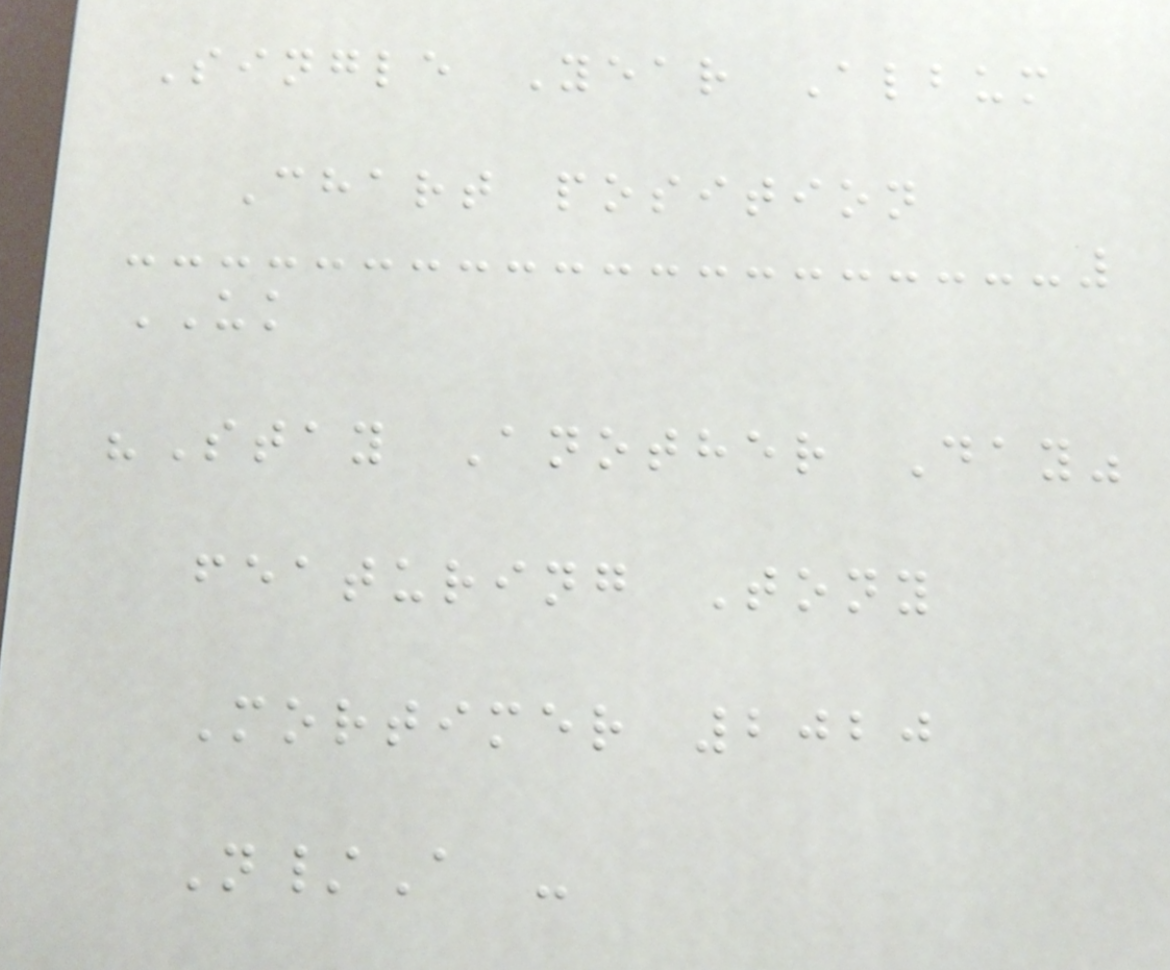Single Year Album
Chart position
UK
"Stay Another Day"
featuring Tony
Mortimer 2020
N/A -
